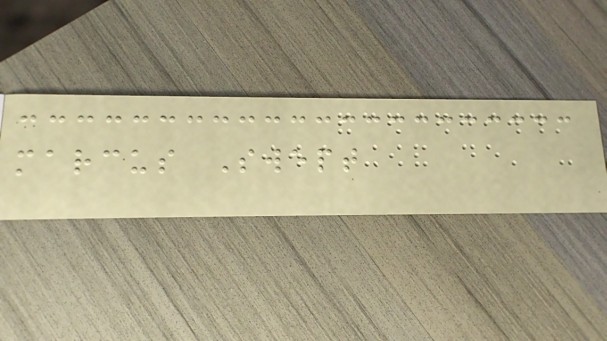marcus Swept
